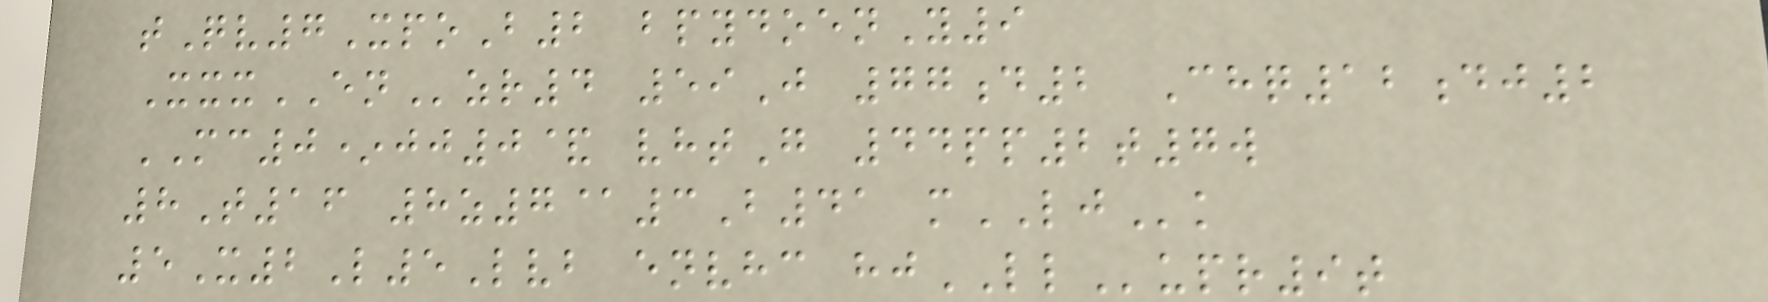tQv7XpoB2 bpydoenY9
XxxENzr4 59J 77d2 Chq12dj2
MC0*jj0& vhtG 44pp2t7w
8T16 8z7@3B41 mLJk
5X2L5Lvb envhc hjLLupr9t
